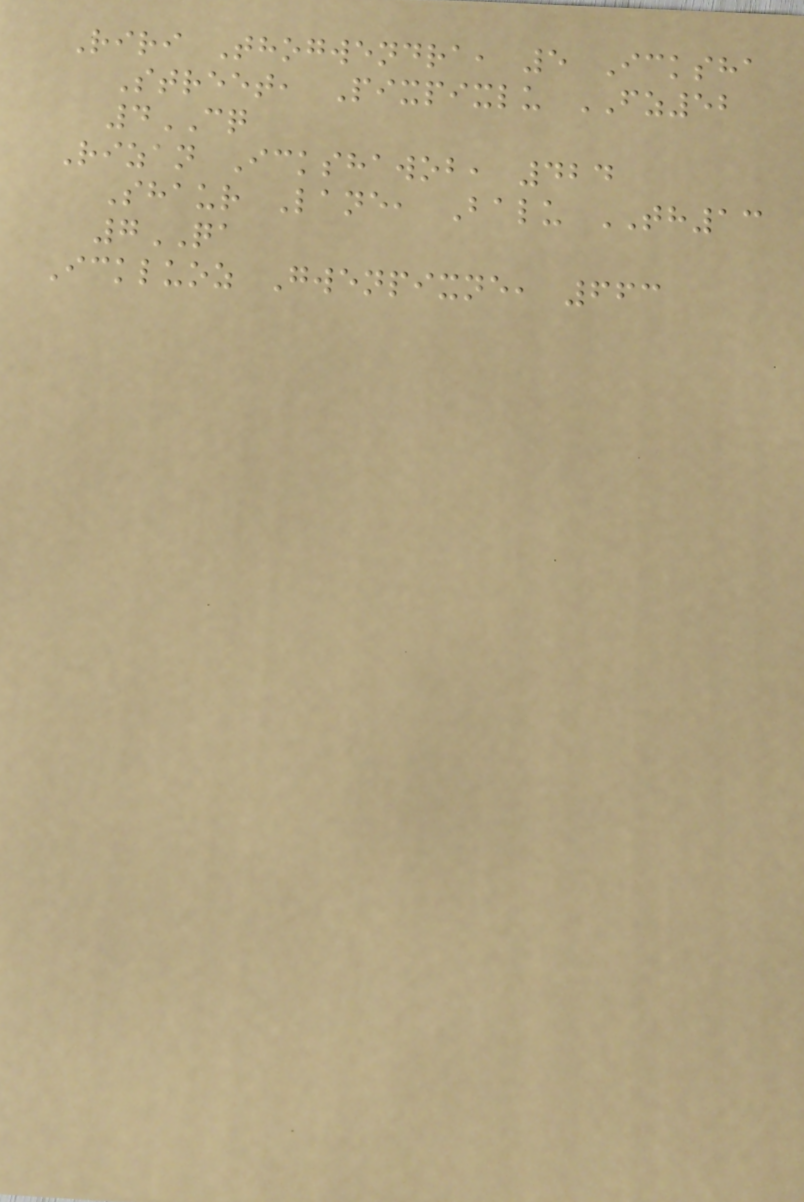Riri Thogwendra, 5 Icksha
Street, Pixpixlu FZ52
4CQ
Rizan Ickshawob, 424
Shaur Lane, Balu TH13
7QA
Ickluoz Gwenpixne, 663
